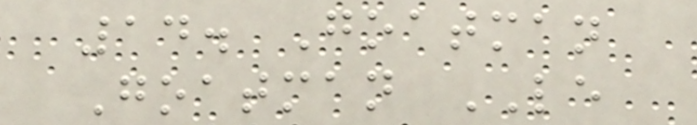14. Goatman
Goatman LE
